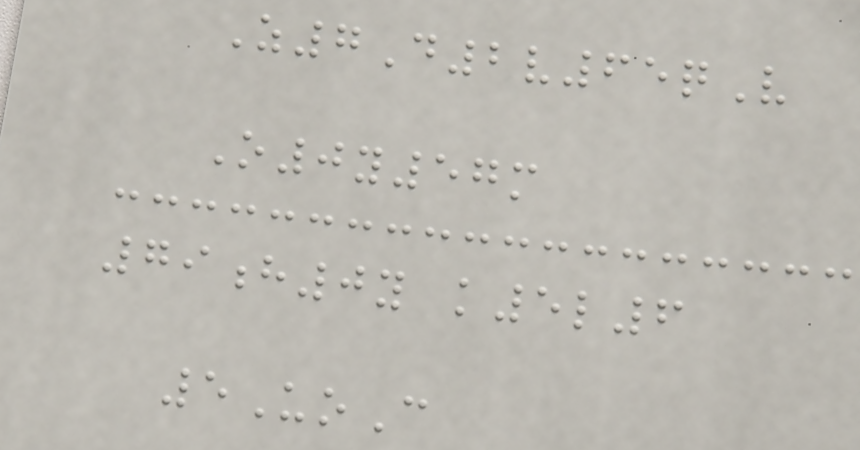Z7D2v65qV
O0y57m
79h0y k5l6
5UoC
